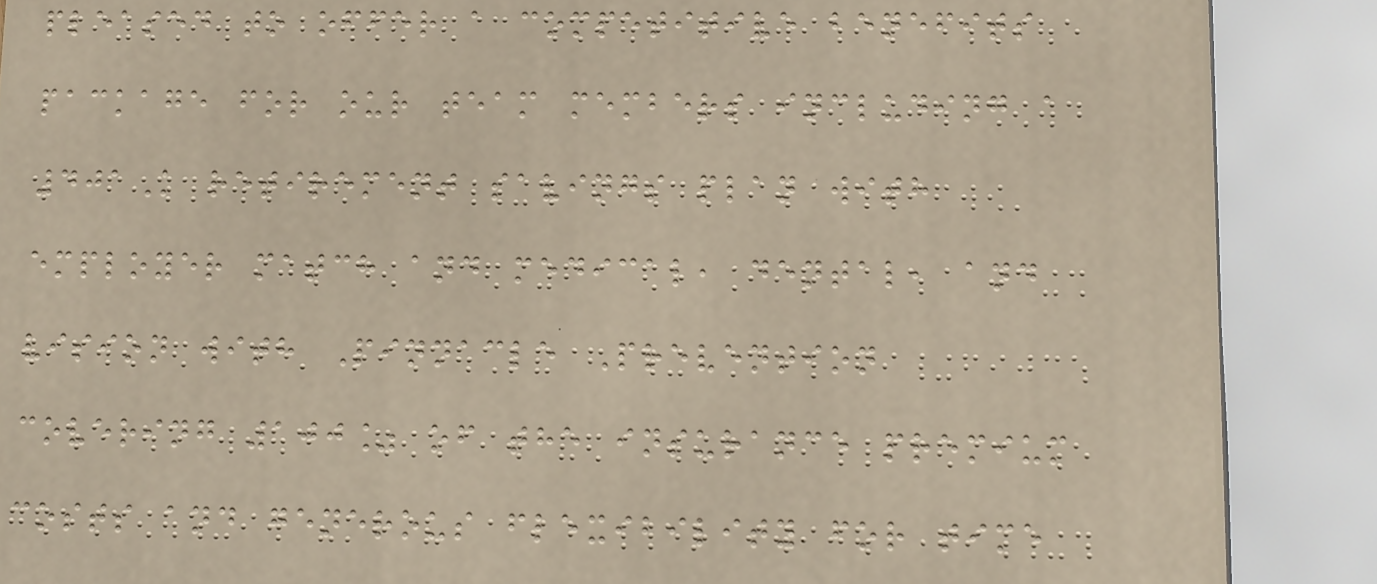pleased to offer a competitive benefits
package for our team members including a
401K retirement savings plan with
employer match and medical, dental, and
vision with Pinnacle Prevention
covering 100% of the insurance premium
costs and generous flexibility for time
